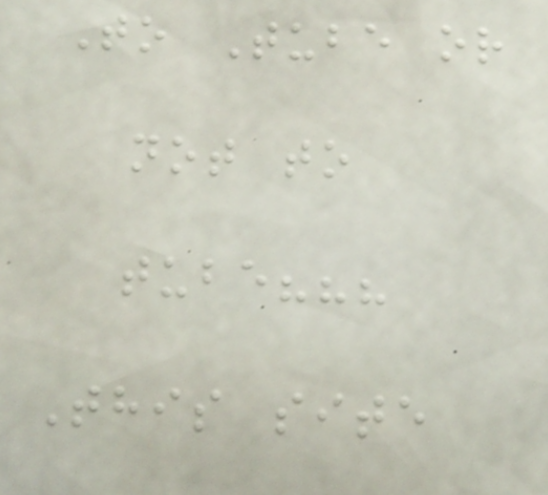To Tube or
not to
tube???
This site
